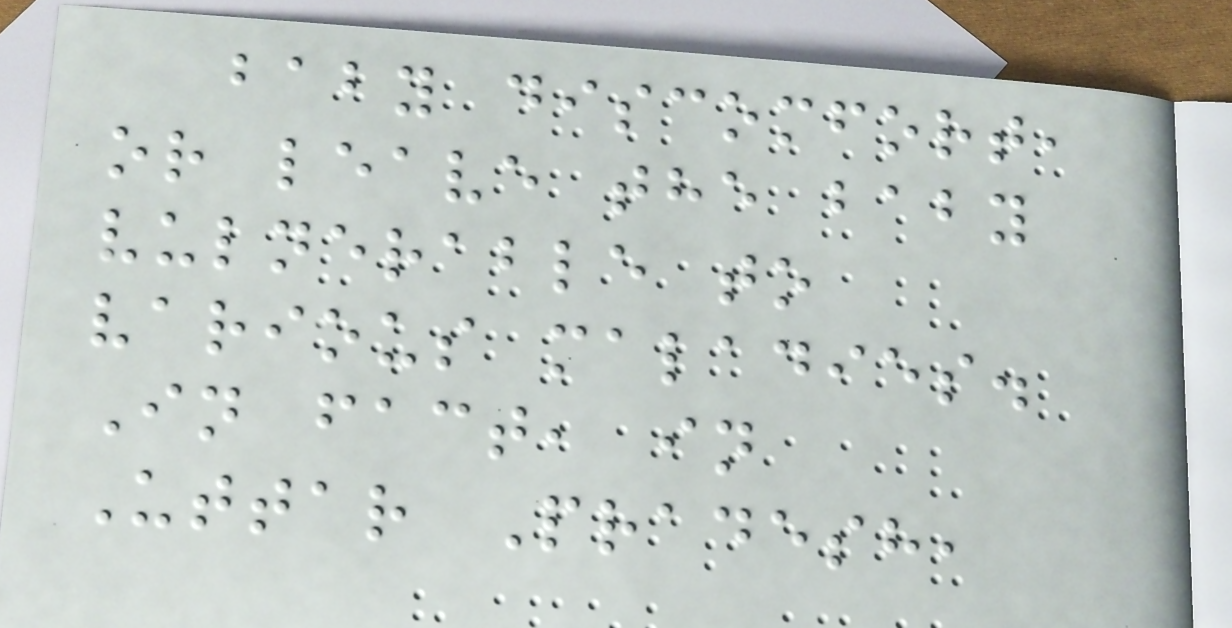baby discomfort,
or leave the baby
vulnerable to
various maladies.
In fact, in
Uttar Pradesh,
